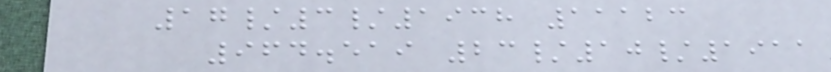17/3/1938 11123
964.519 23/10/1911
